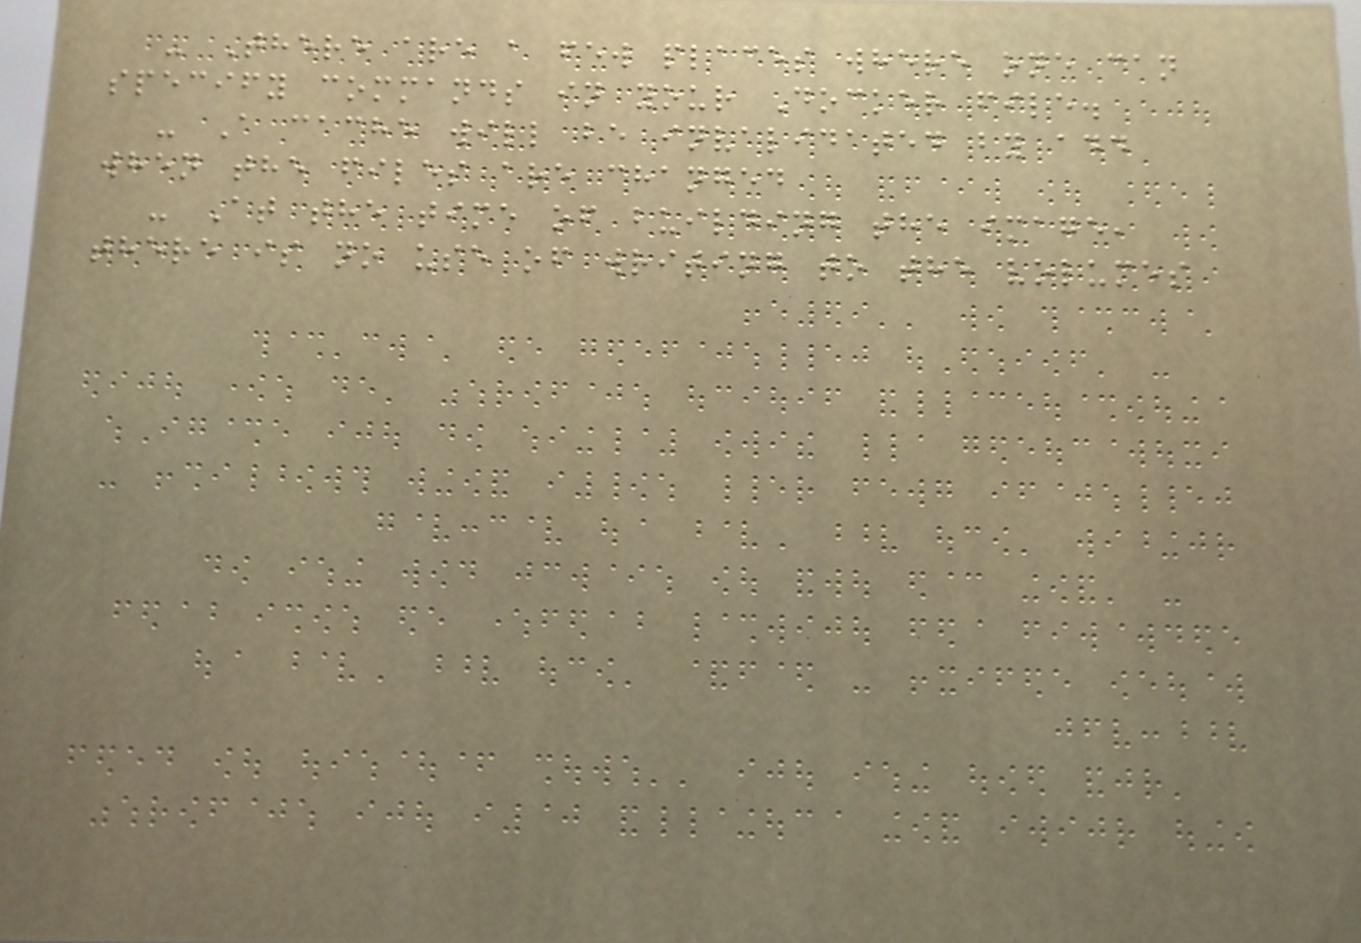- There are a few places where one can
specify commands in your Docker file.
- A cache will be invalidated by add
when the files are changed
- At the time of building the image,
there is no use of writing to the volumes
